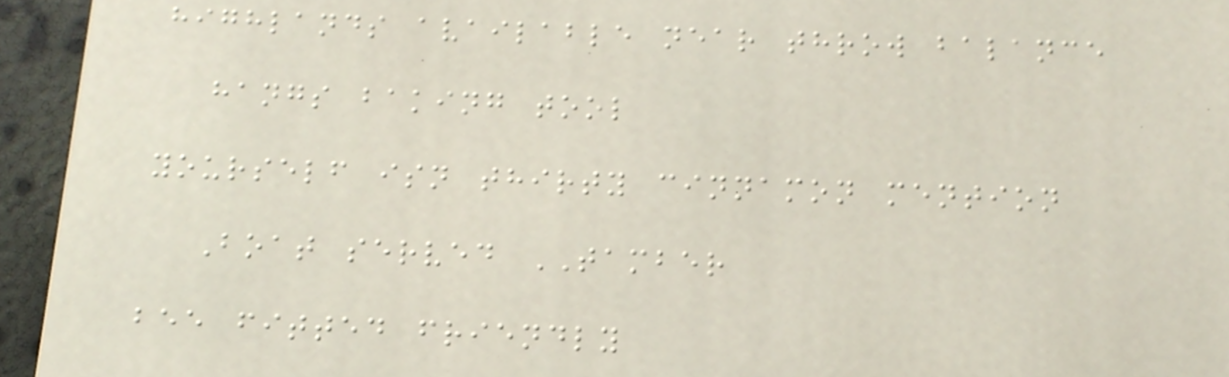highlands available near throw balance
hangs baking tool
yourself isn thirty cinnamon mention
Boat served TAMBER
bee fitted friendly
